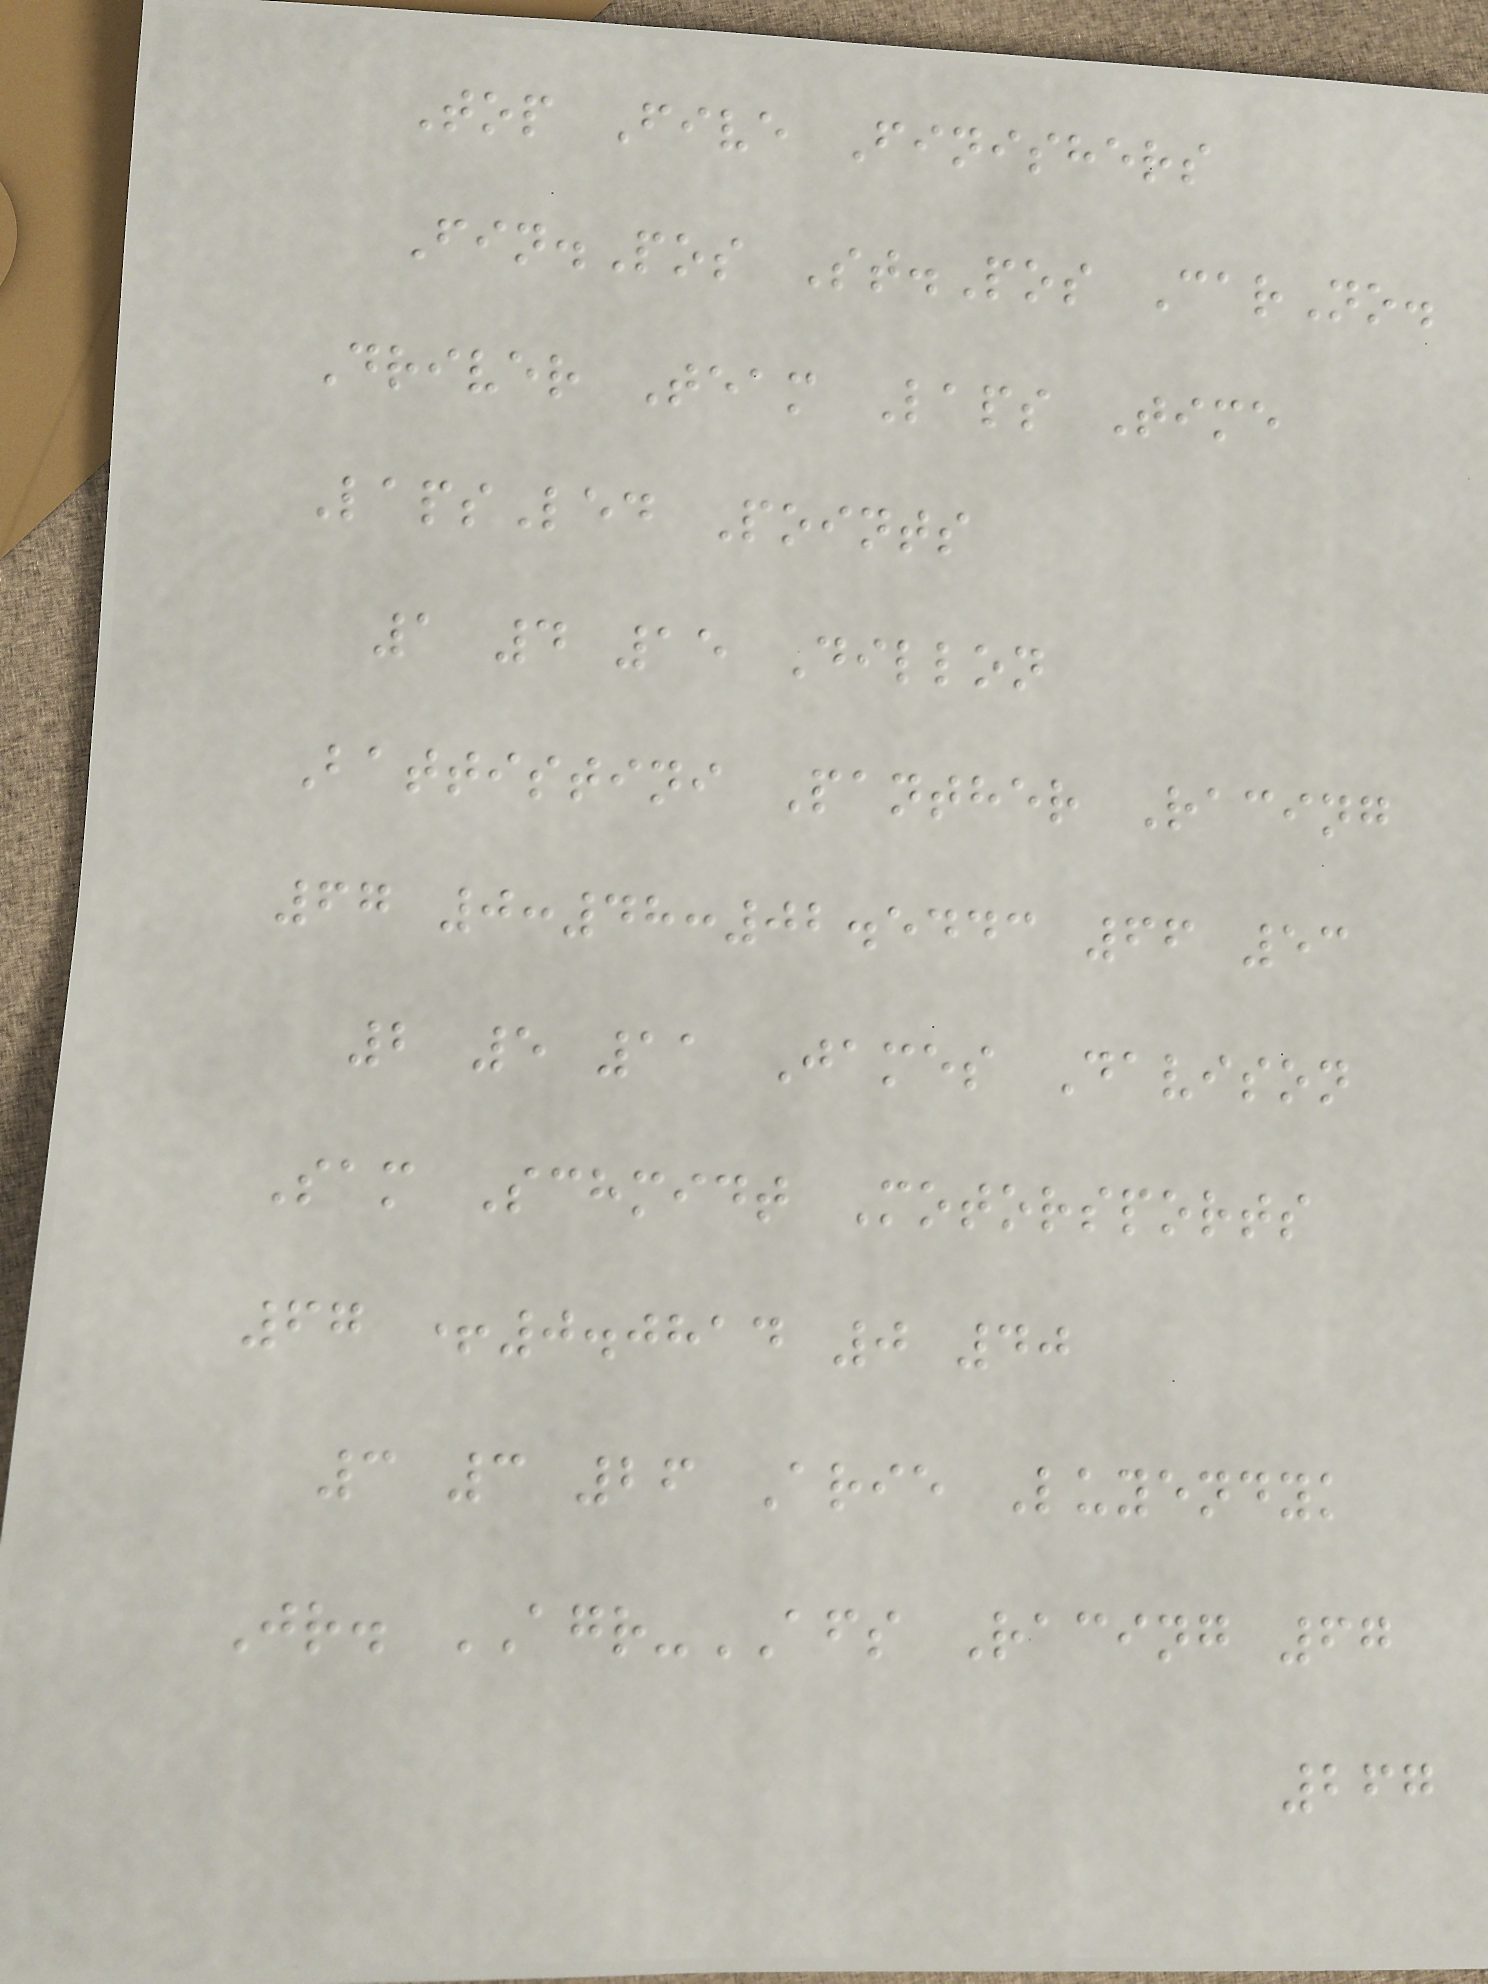Top Five Finishers
Fin.Pos St.Pos CarNo.
Driver Team Laps Time
LapsLed Points
1 4 15 Dillon
Battistini Panther Racing
67 0:48:02.5443 66 53
2 5 11 James Davison
Sam Schmidt Motorsports
67 +0.0814 0 40
3 3 26 Arie Luyendyk
Jr. AGR-AFS Racing 67
267
